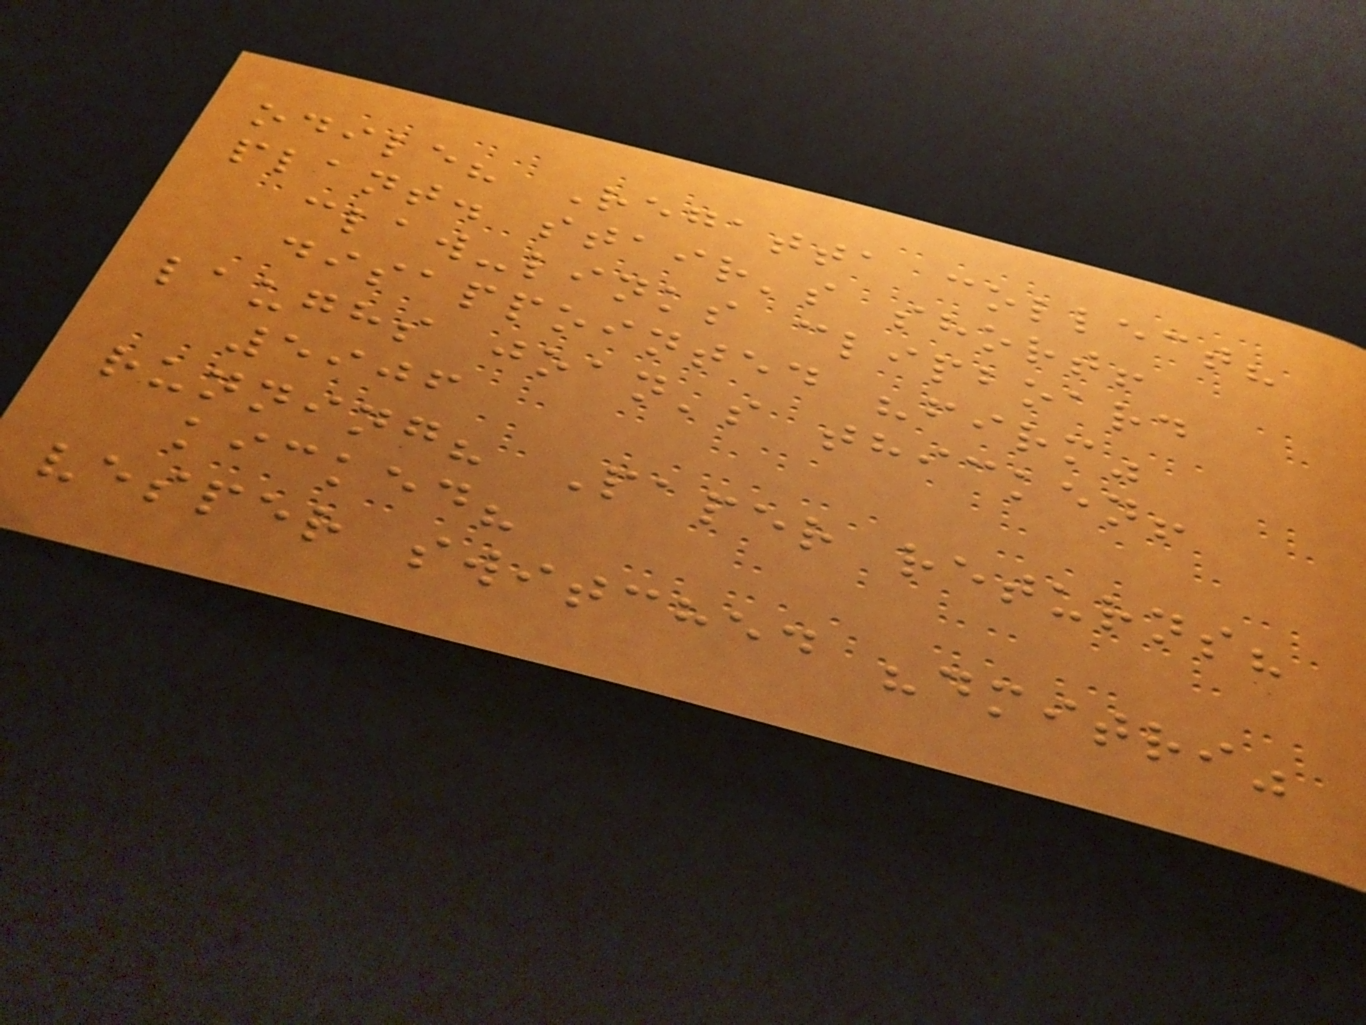odile? Regatta collect?
plant. stair's short!
claw-links clipboard
disappointed "firm"
laughs joan's thicken!
5906
running? Paper returns?
kicked?
vesper switched "dmitri"
